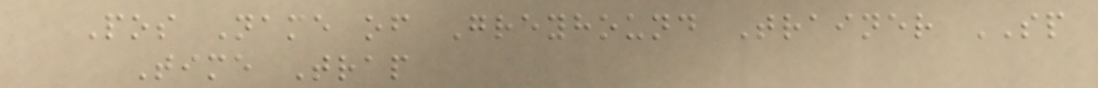Pos Name of Greyhound Trainer SP
Time Trap
